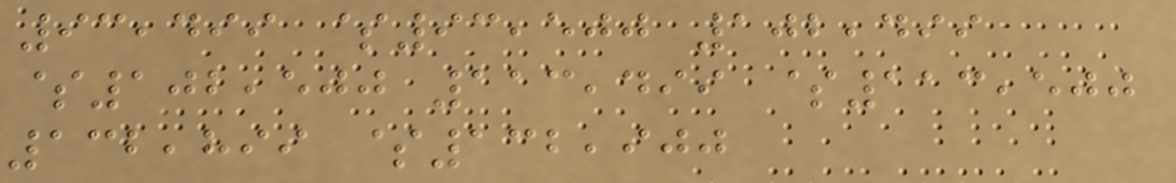93,499 $93,500 102,499
$102,500 113,499 $113,500
132,899 $132,900
